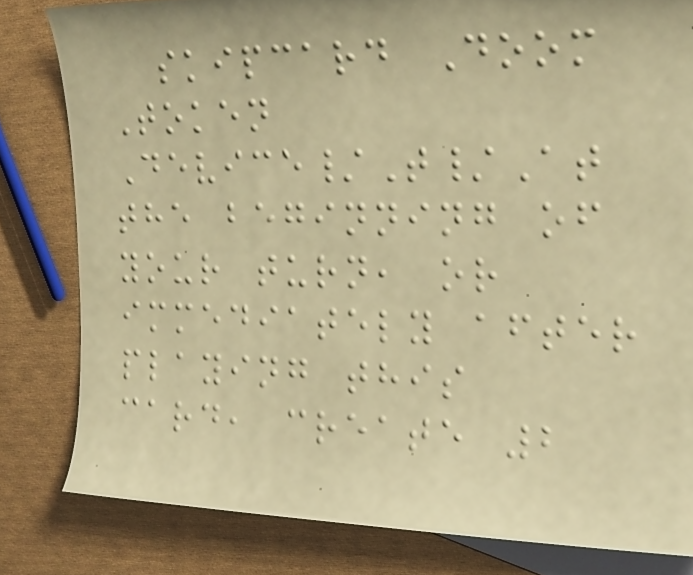skipcard Doom
Token
Device/T/At
the beginning of
your turn, or
immediately after
playing this
card, create 2
